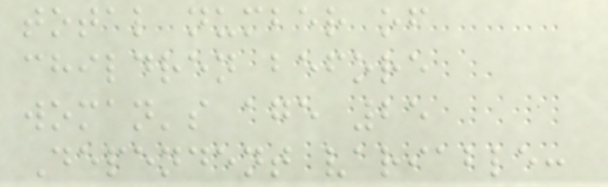total number of
children before
woman's age 25
Dependent variable:
